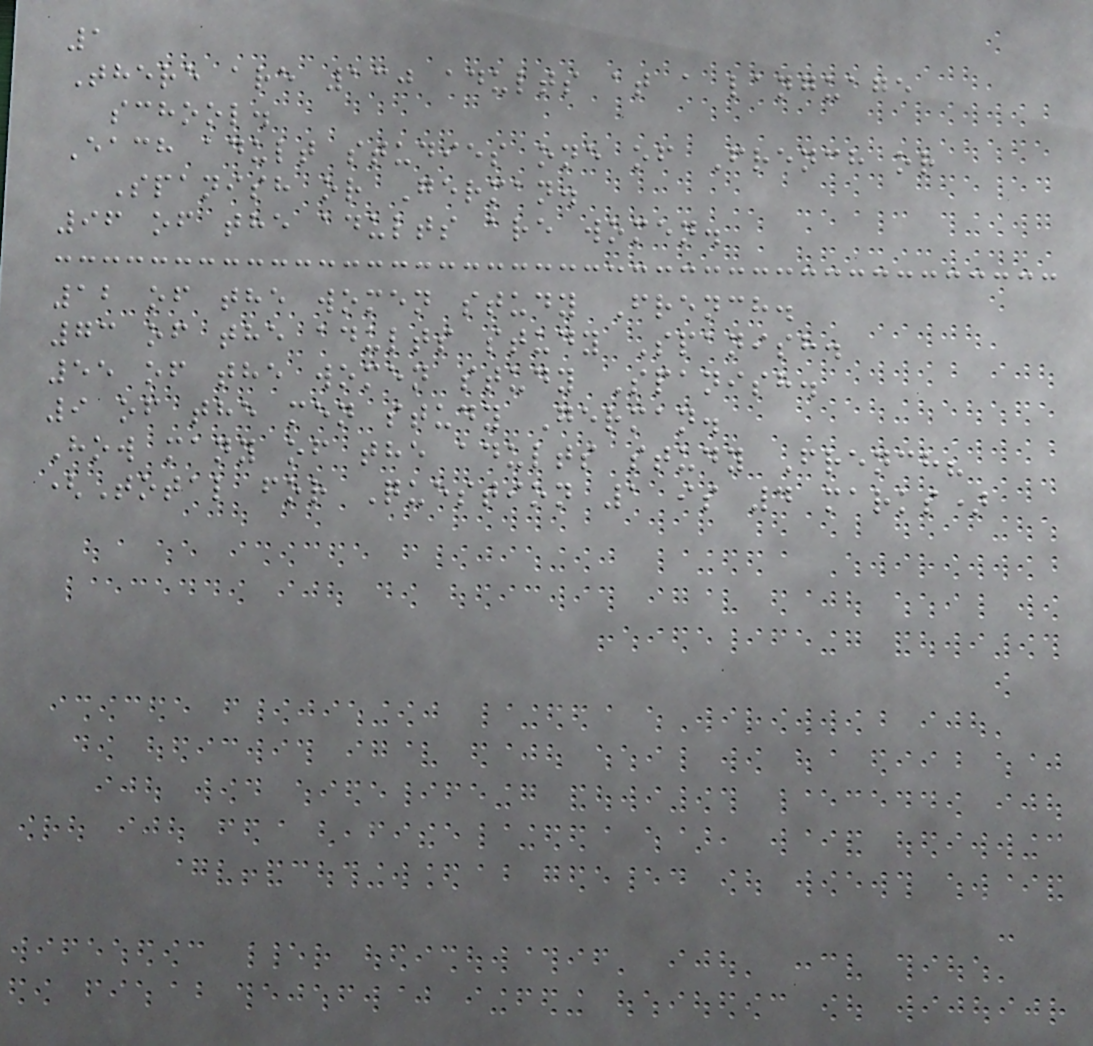1
There are 130 adults at a language
school.
Each adult studies one of French or
Spanish or German.
96 of the adults are women.
12 of the women study French.
73 of the adults study Spanish.
55 of the women study Spanish.
9 of the men study German.
How many of the adults study French?
(Total for Question 1 is 4 marks)
